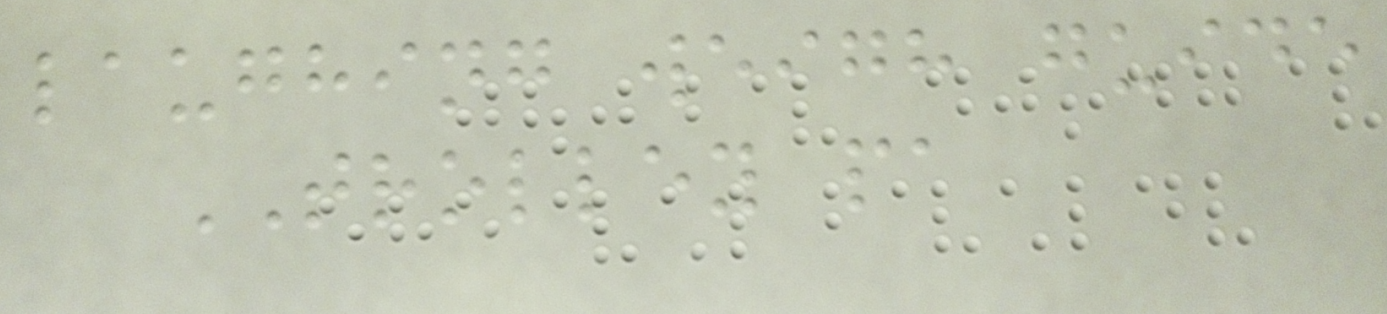laughing weigh guide
TROLLEY pa
